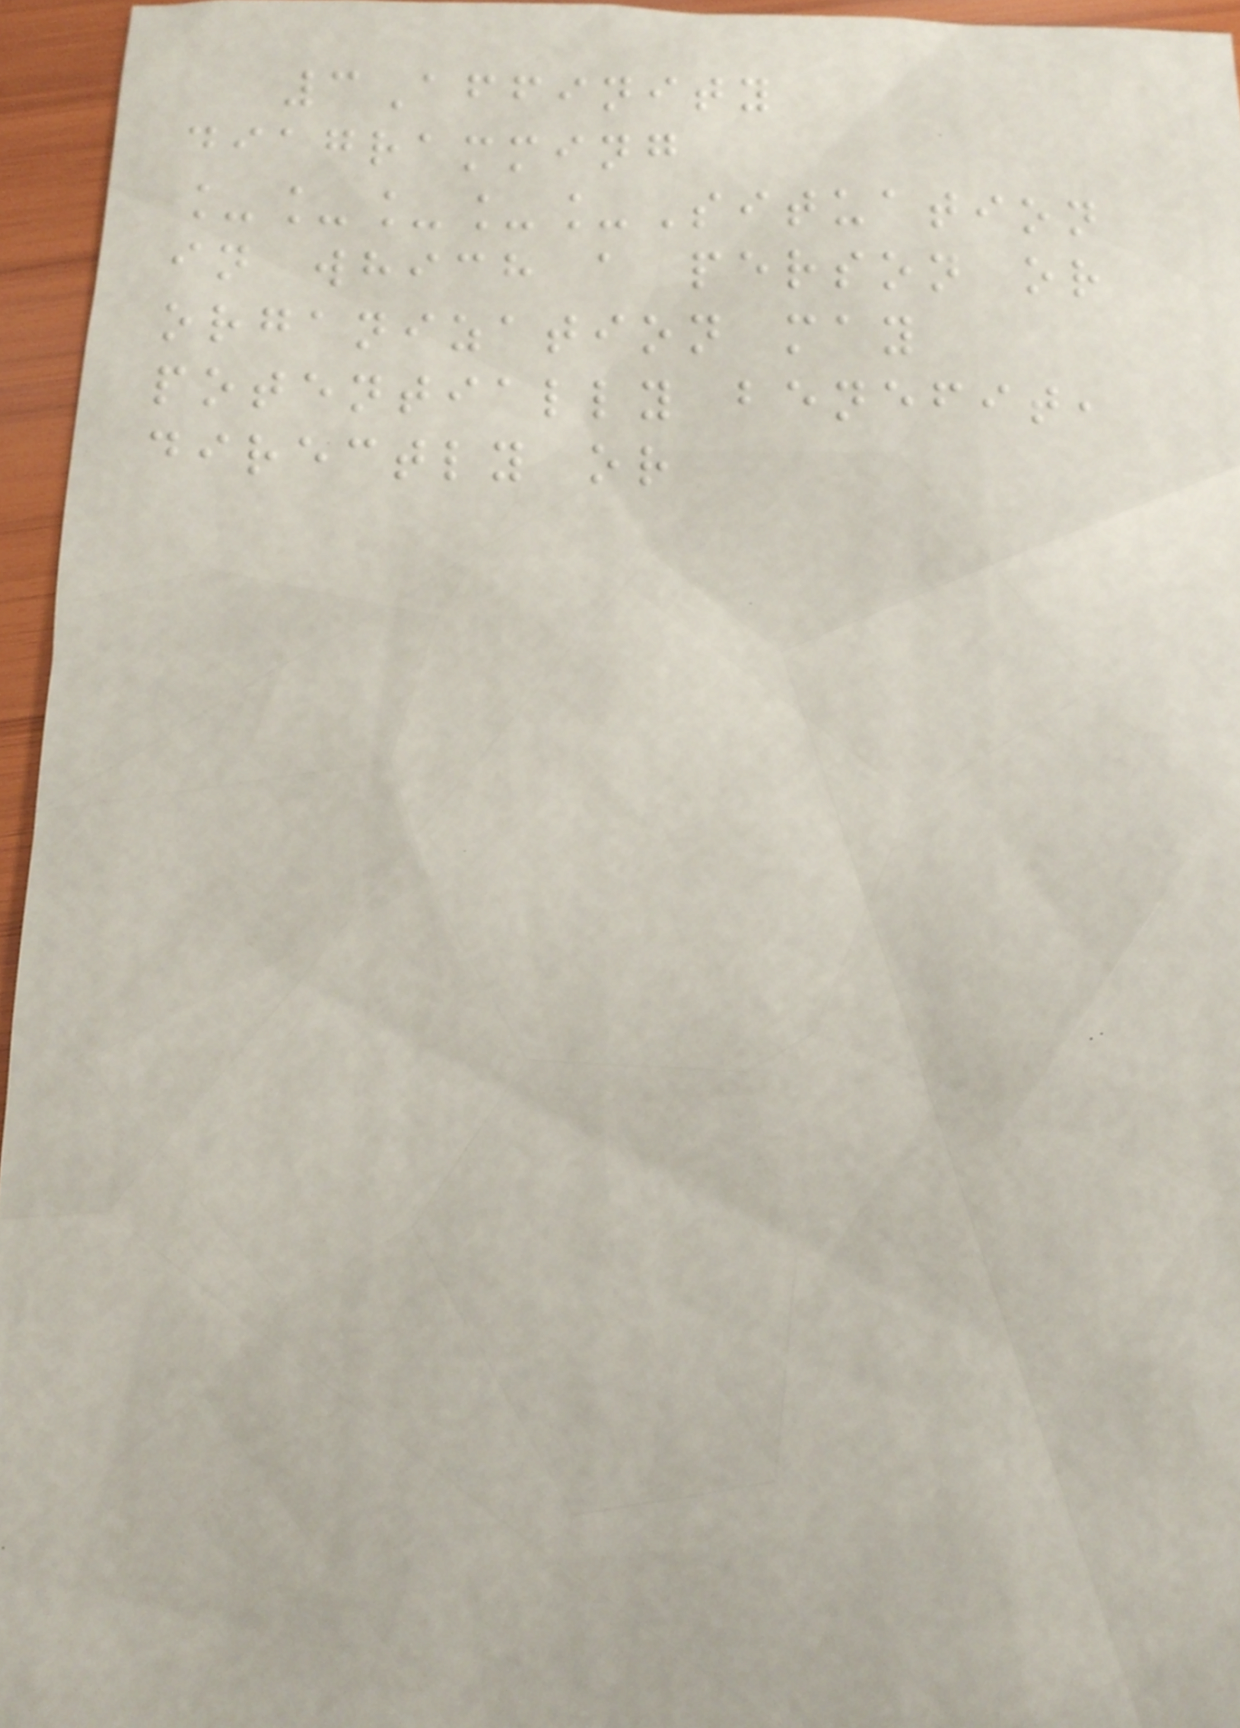3Affinity
diagramming
_____Situation
in which a person or
organization may
potentially benefit,
directly or
